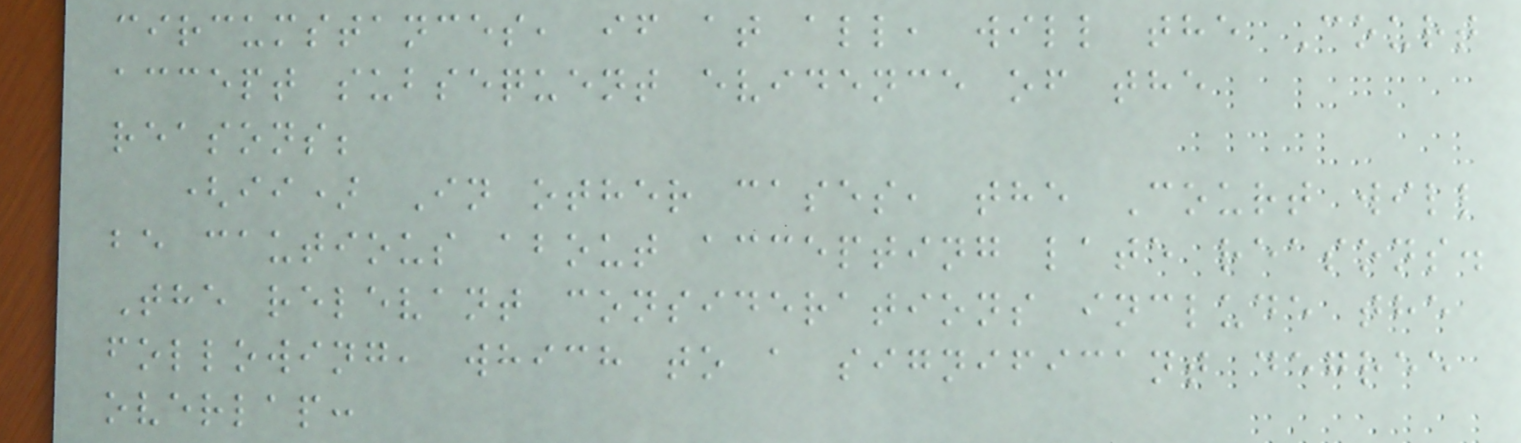circumstances, if at all, will the Court
accept subsequent evidence of the
reasons;
(ii) In other cases, the Court will
be cautious about accepting late reasons.
The relevant considerations include the
following, which to a significant degree
overlap:
